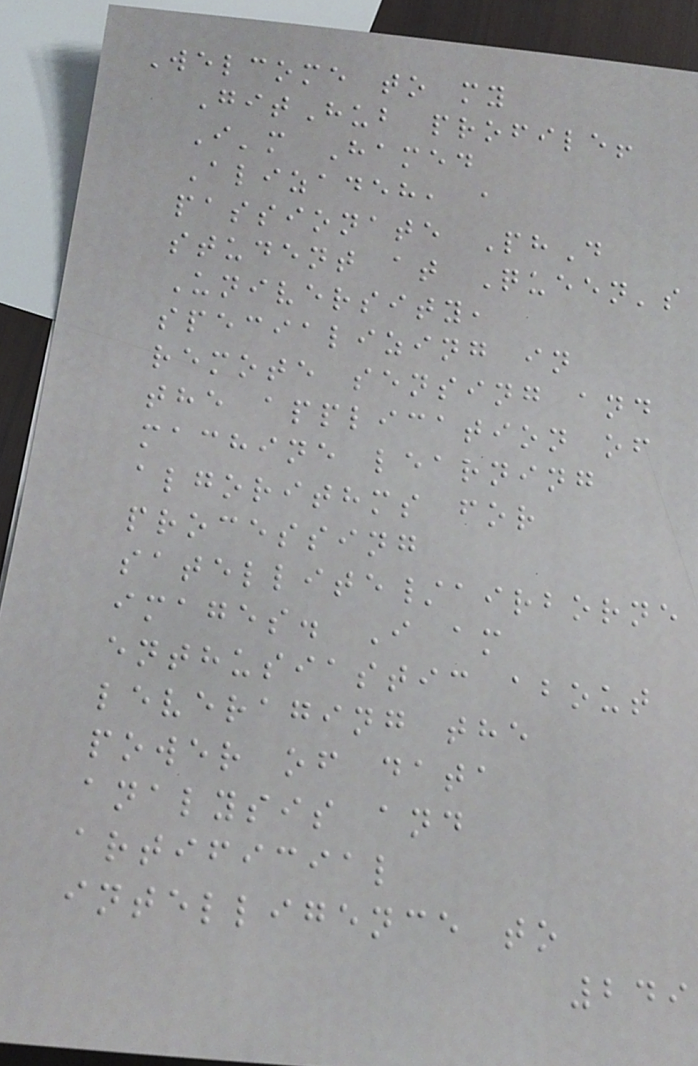Welcome to my
GitHub profile!
I'm Hamed
Alizadeh, a
passionate PhD
student at Queen's
University,
specializing in
remote sensing and
the application of
machine learning
algorithms for
processing
satellite/airborne
images. I am
enthusiastic about
leveraging the
power of data
analysis and
artificial
intelligence to
249
